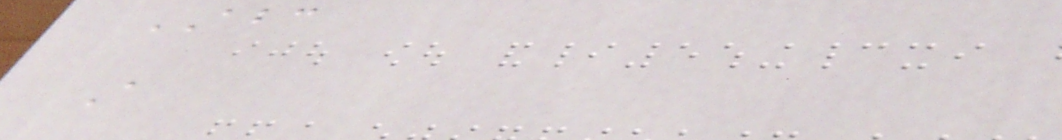ABC
A
